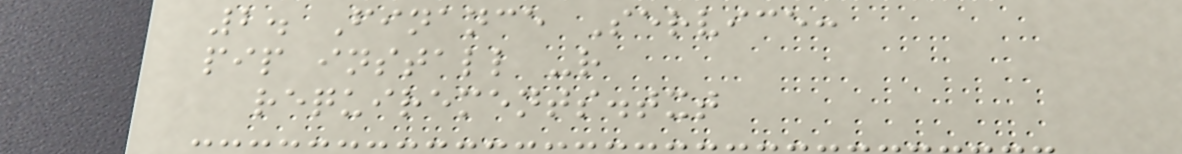2. Finance Service:
pip install -r
requirements.txt
